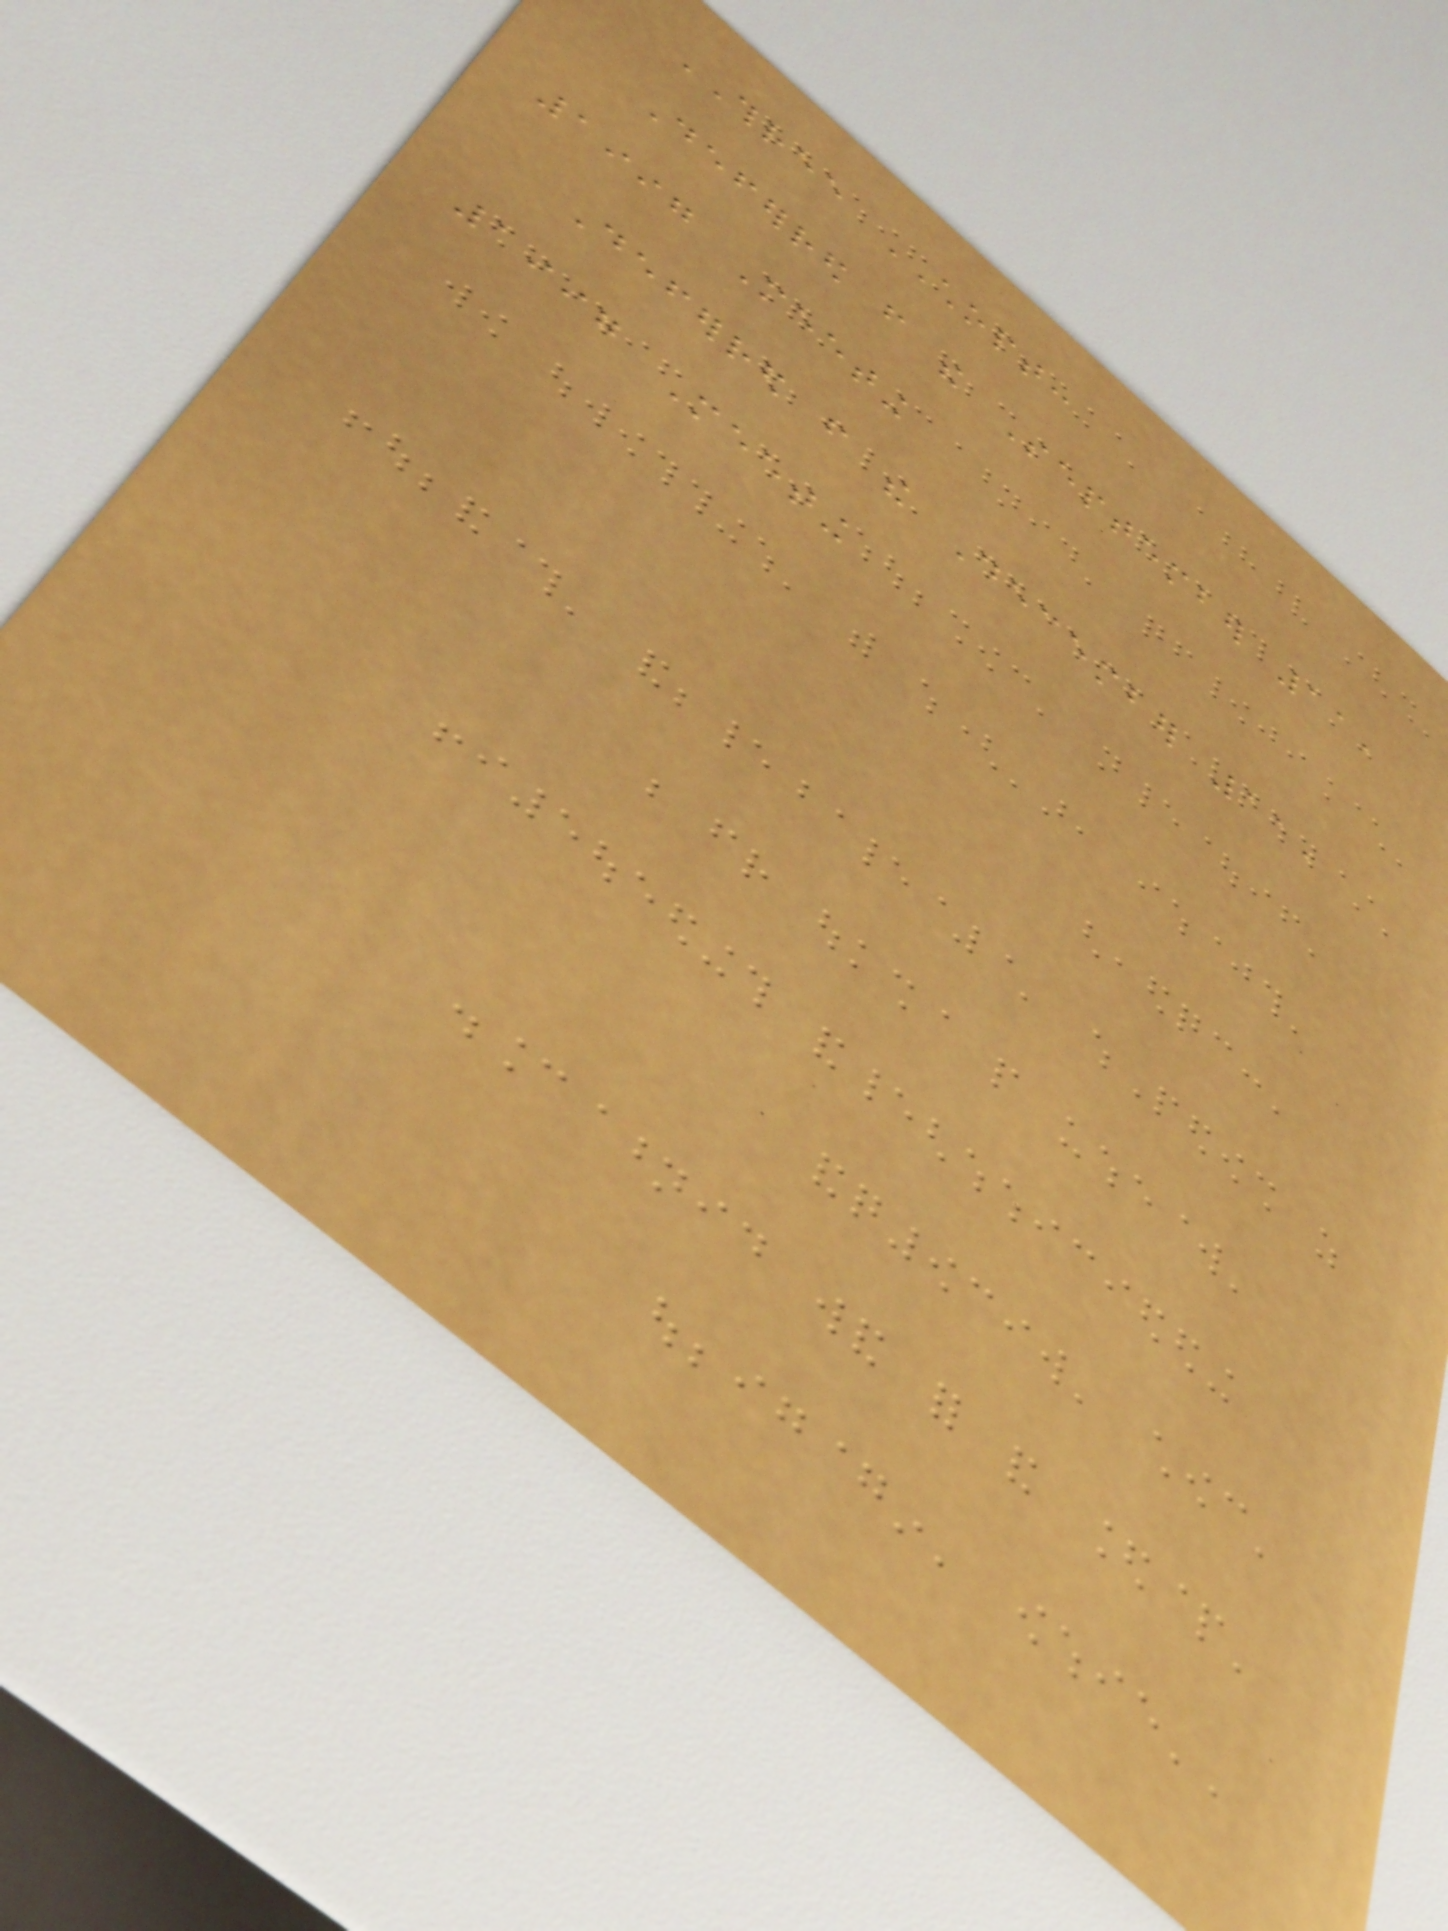THREE CHOPT:
Deferred from the September 11,
1997 Meeting
Deferred from the December 11,
1997 Meeting
